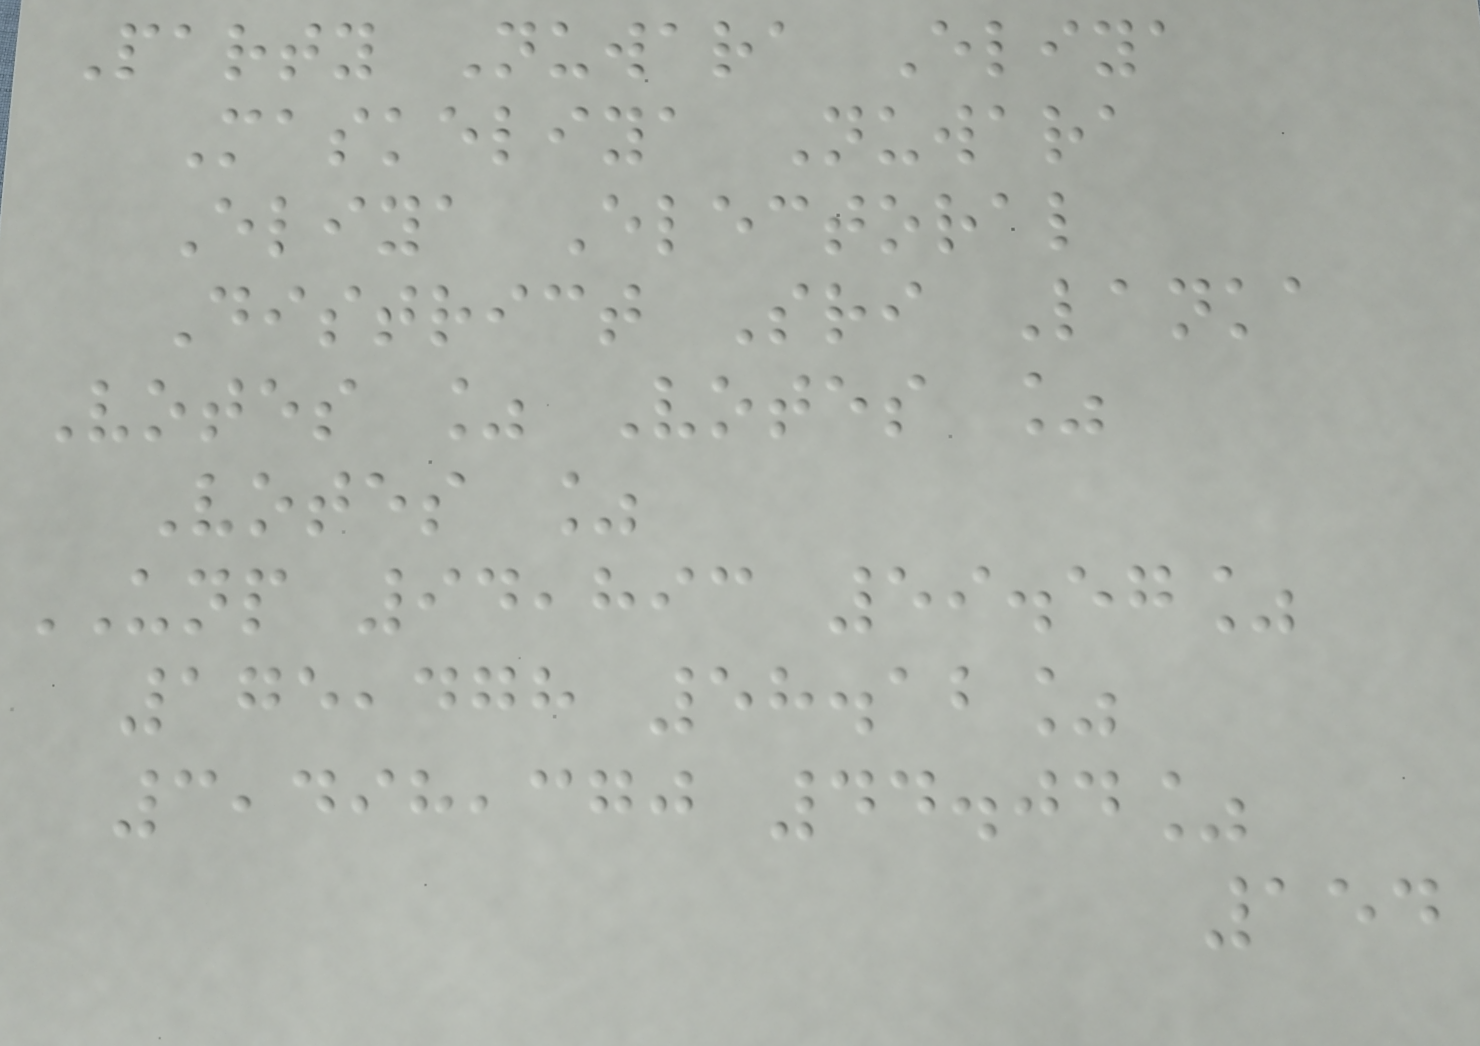Party Nuwara Eliya
Maskeliya Nuwara
Eliya Electoral
District Sri Lanka
Votes % Votes %
Votes %
UNP 94,893 59.57%
175,478 58.12%
3,498,370 44.04%
154
